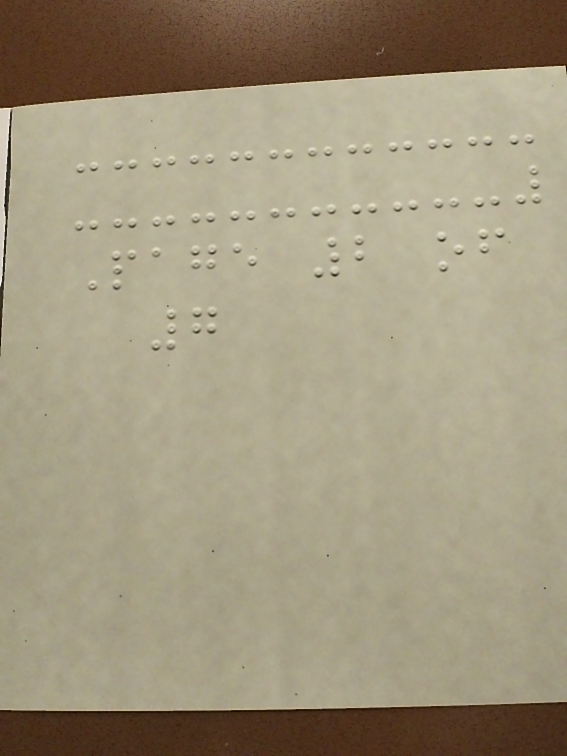Page 2 of
7
